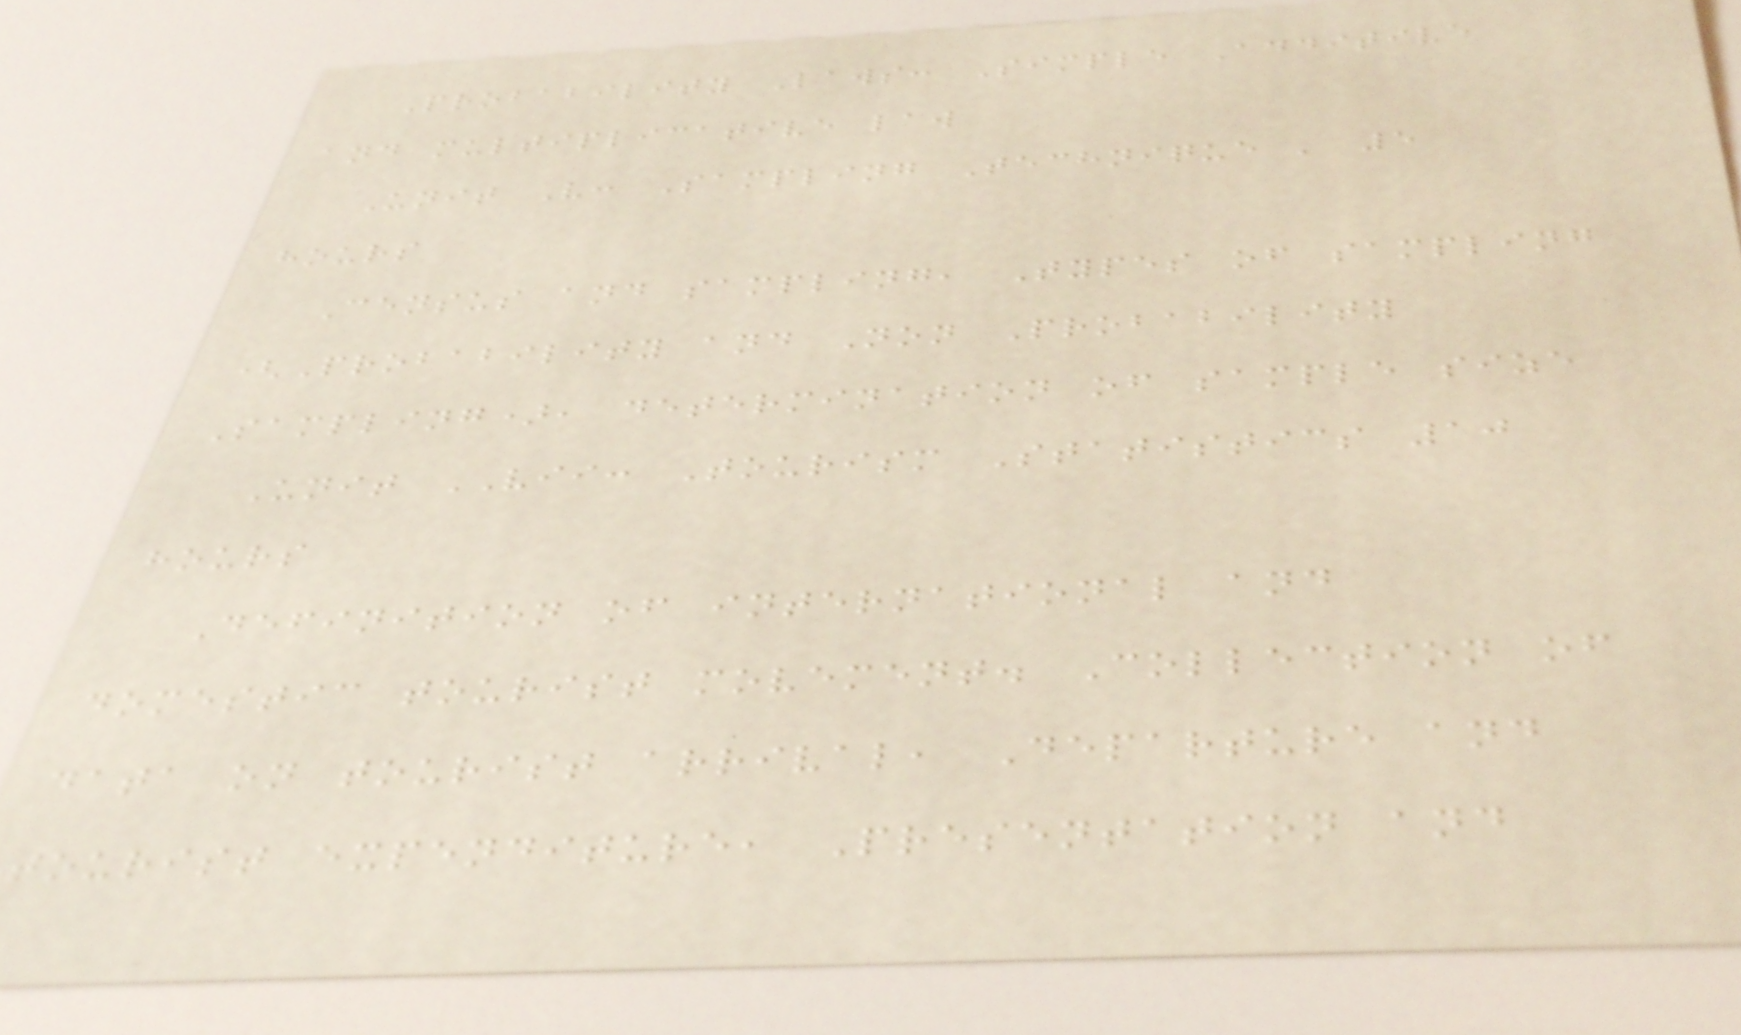Probability Laws: Simple Additive
and multiplicative law
Unit V: Sampling Technique ' 5
hours
Census and sampling, Types of sampling
(Probability and Non Probability
Sampling), determination of sample size
Unit VII: Tourism Statistics 10
hours
Definition of international and
domestic tourist movement. Collection of
data on tourist arrival, Departure and
tourist expenditure, Presentation and
